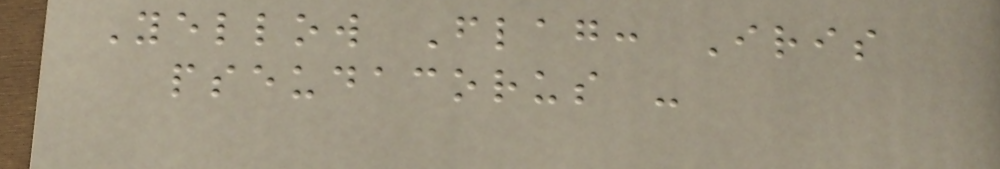Yellow Flag: Iris
pseudacorus -
